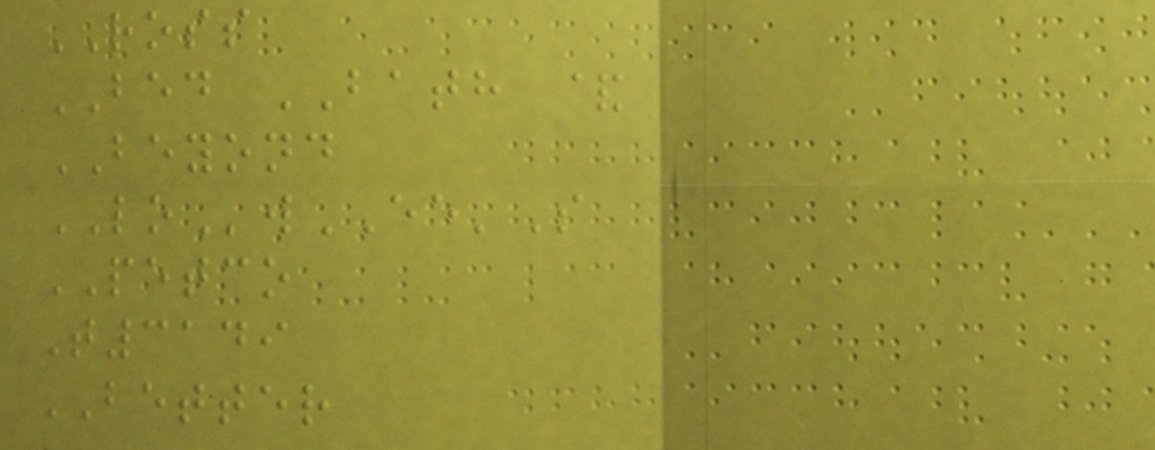ROSS
BED BATH &
BEYOND
LOwEE'S
PETCO
T3149
BETTER
